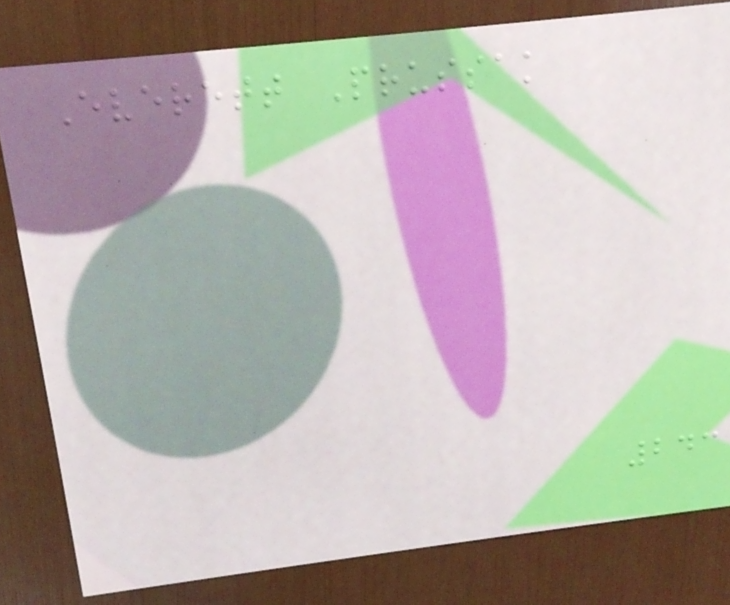Everett Prussak
243
